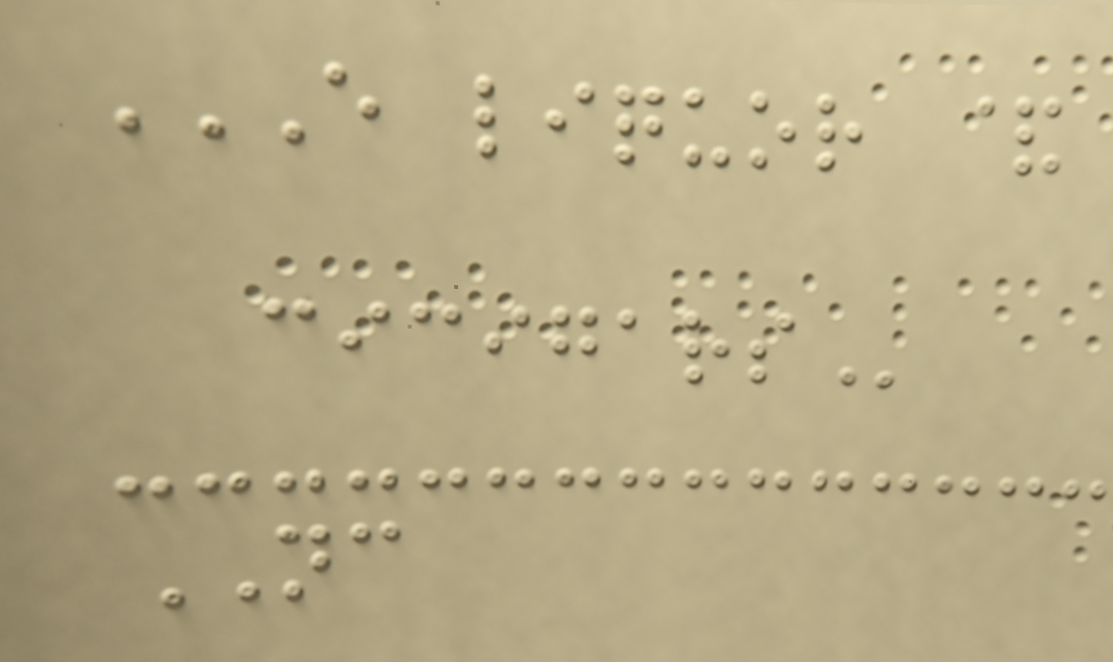E LIQUOR &
CICIGARS
NC
